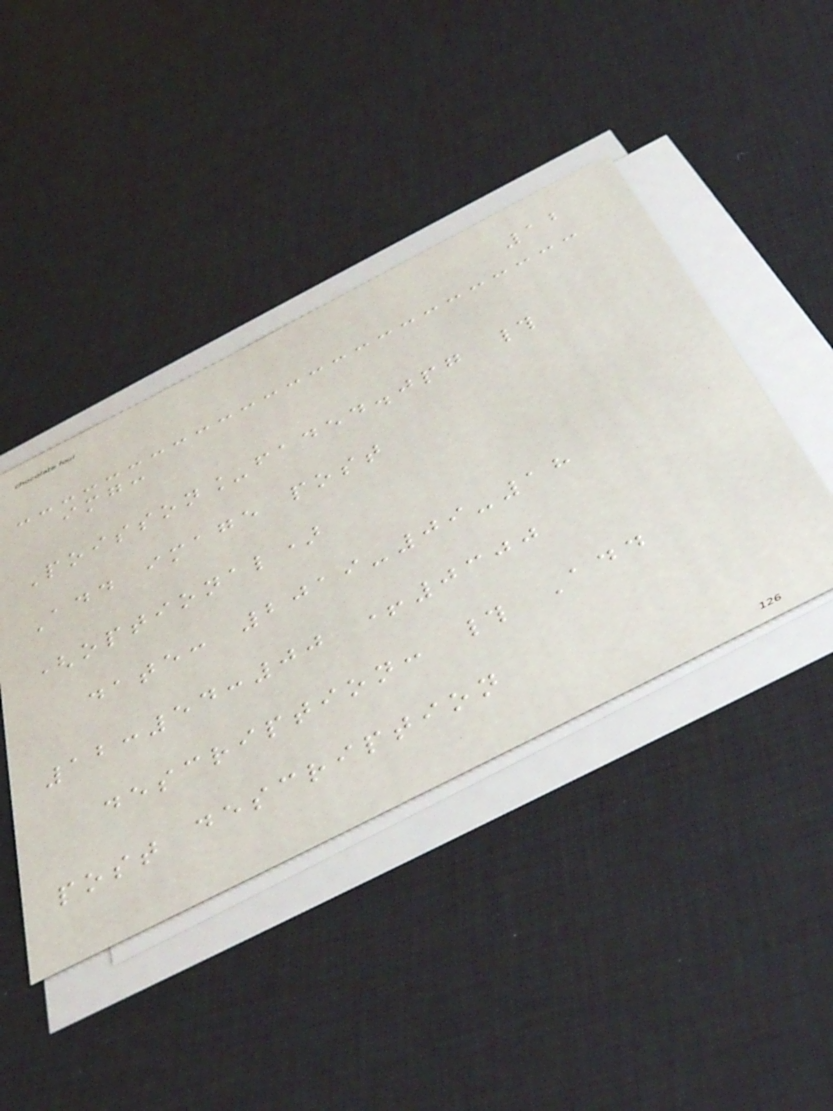12
img:
Poisson_faded.jpg #
Add image post
(optional)
date: 2019-09-18
12:54:00 +0300
description: # Add
post description
